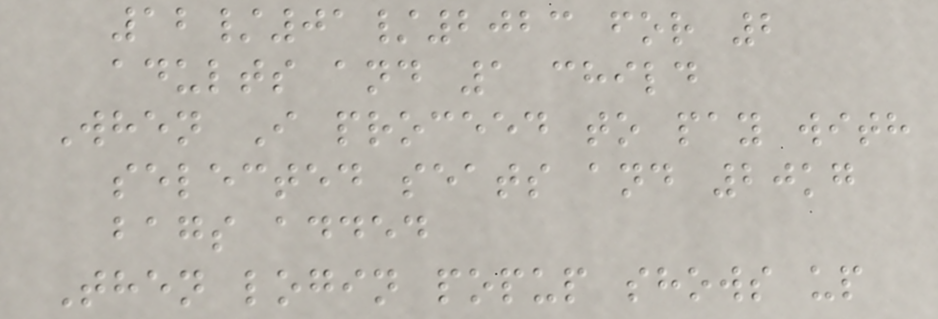12/01/2023 for 2
adults and 1 child
When I proceed to pay with
selected seats and 20kg
bags added
Then login popup shows up
